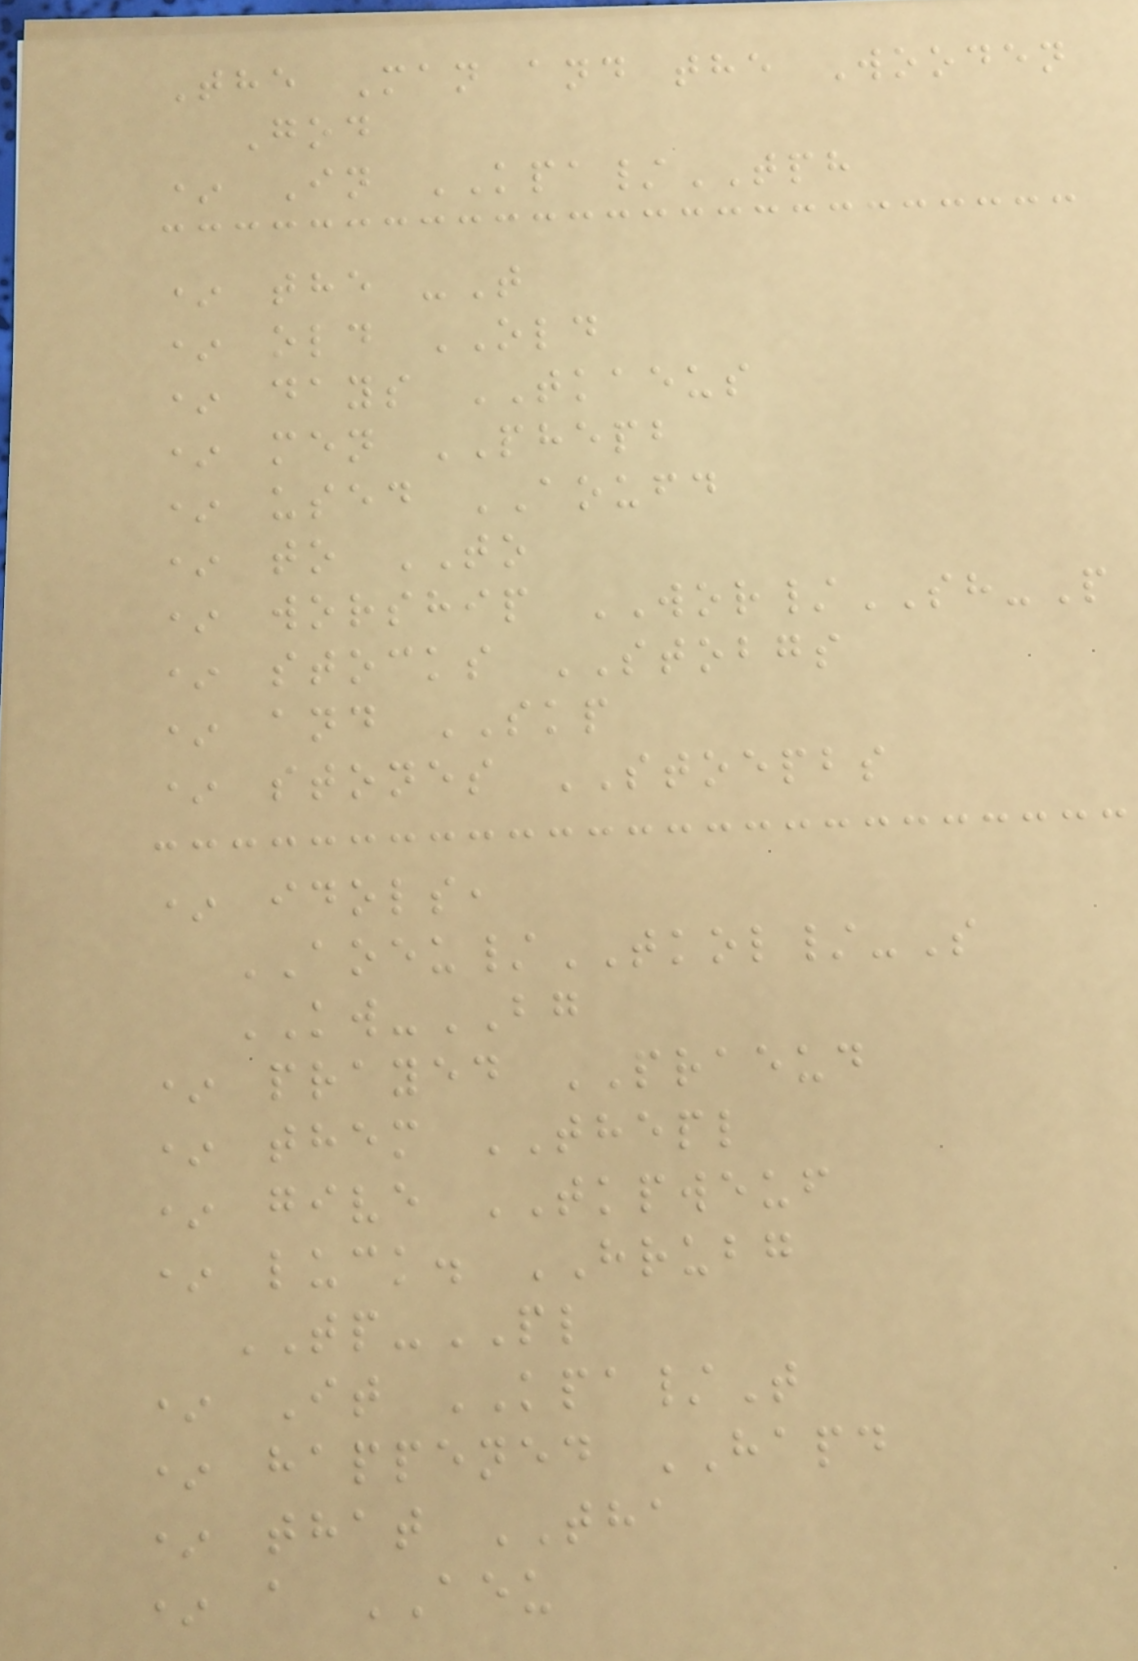The Man and the Wooden
God
* In KPA/TPH
* the -T
* old OLD
* days TKAEUS
* men PHEPB
* used AOUFD
* to TO
* worship WOR/SH-P
* stocks STOBGS
* and SKP
* stones STOEPBS
* idols,
AOEU/TKOL/-S
KW-BG
* prayed PRAEUD
* them THEPL
* give TKPWEUF
* luck. HRUBG
TP-PL
* It KPA/T
* happened HAPD
* that THA
* a AEU
